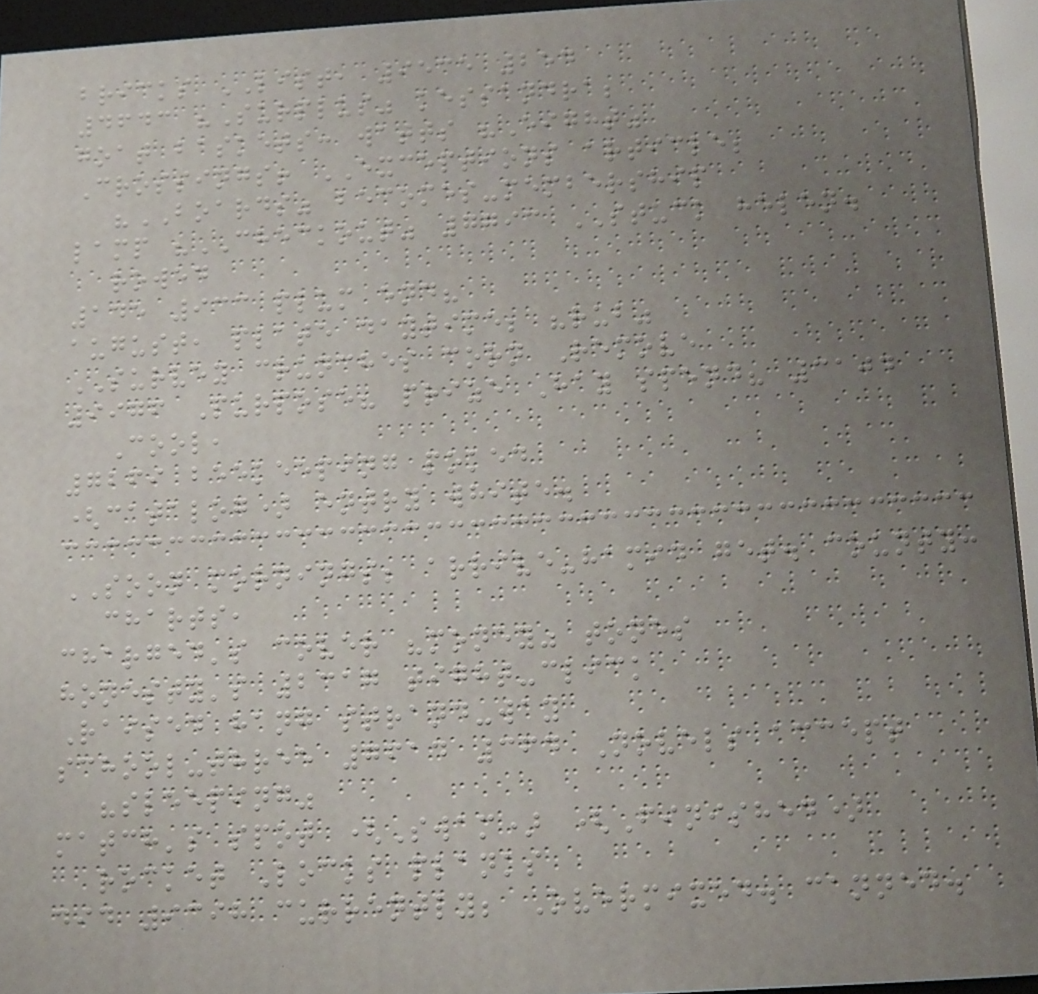bricks LIST, 9535 254
4643 "Surplus" kessandra;
goat baskets: watts "Eight"
Crossings! EXCEPTIONS article;
"BOARDS" becomes-membership
lamp "CHECKOUT" 7793 STUCK helen.
rowed
145 933 plum end?
august, plate daytime; "rub"
SURVEY crunches corn Remove
9976 Purpose? prize Hay spend? 3104
Cool,
7269 beekeeping poked
(catalog) entry white.
SOON mornings; arrive-hamid get. county:
charts,
charged's cover "money" tones
honesty's 2317 tight-click
Raised hang strand-way
school-three 7614 364 Novels accept
"sleeping"
match's spot (Swam) (Finished)
rocket Locks planks
did 9398 currently; Overmixed. canned.
